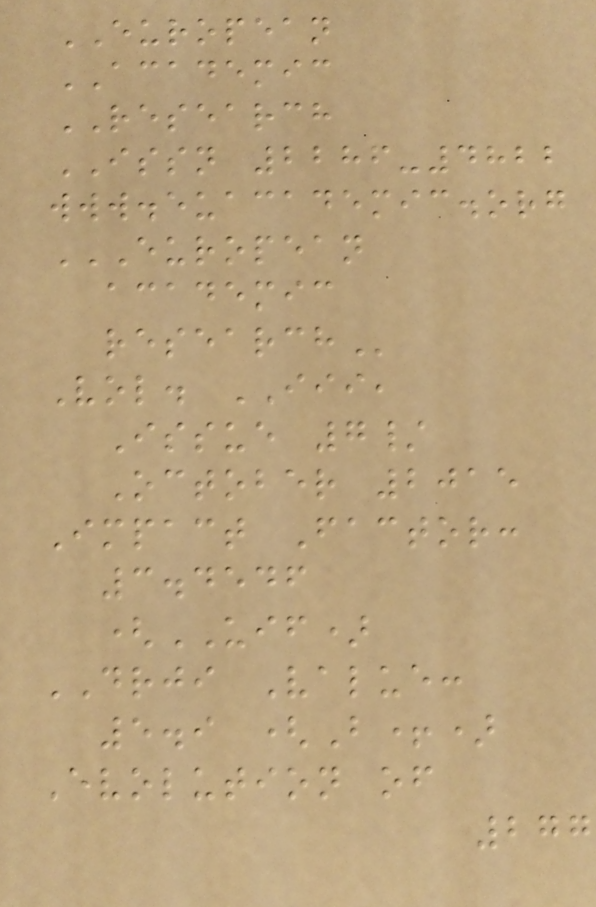EUROPEAN
ACADEMIC
RESEARCH
ISSN 2286-4822
www.euacademic.org
EUROPEAN
ACADEMIC
RESEARCH
Vol. III,
Issue 7/
October 2015
Impact Factor:
3.4546
(UIF)
DRJI Value:
5.9 (B+)
Evolution of
277
